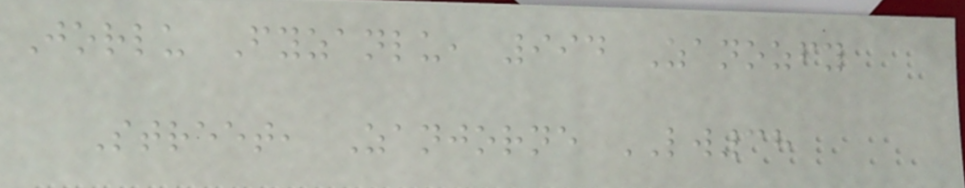Jorlu Fyzanlu, 994 Zanozfy
Street, Zanjorne LW38
